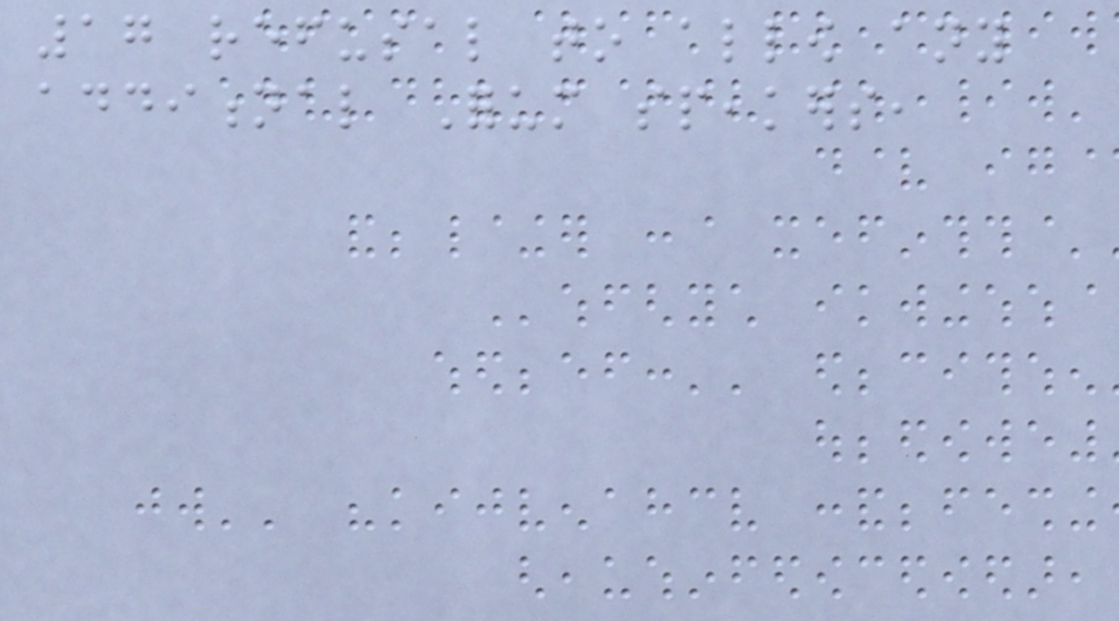17 refusal to allow any
additional Forum speakers,
